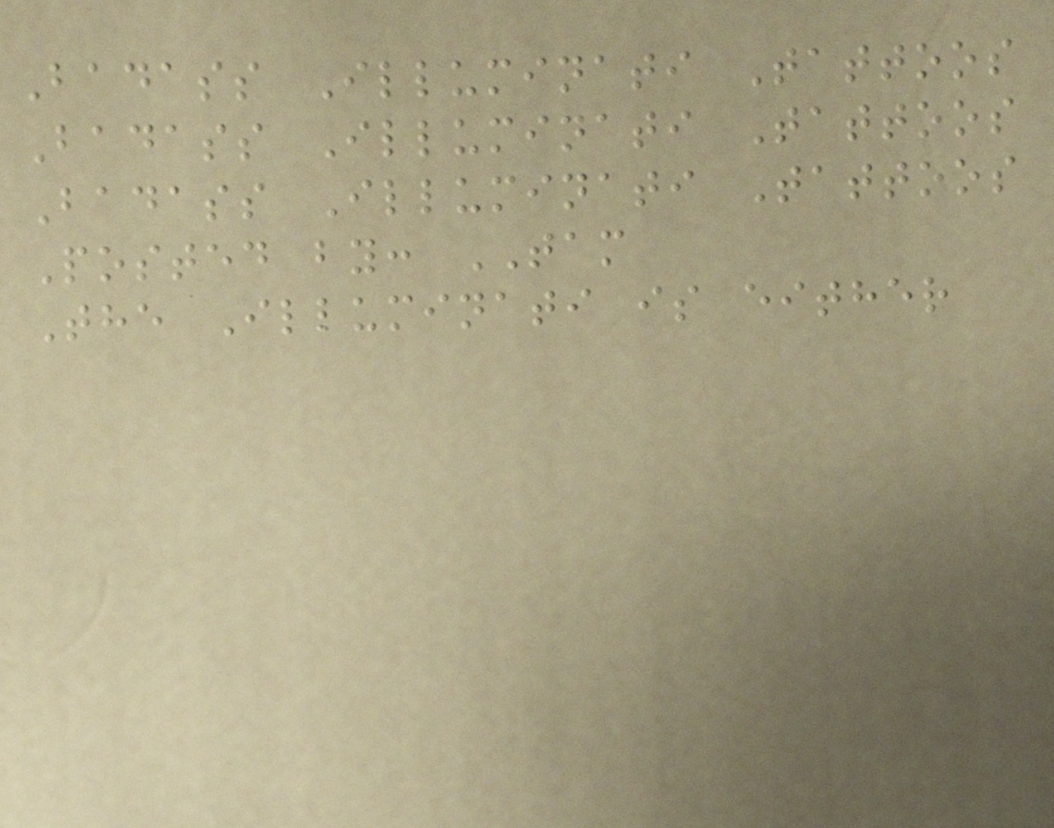Badass Illuminati Tattoos
Badass Illuminati Tattoos
Badass Illuminati Tattoos
Posted by: TAM
The Illuminati is either
